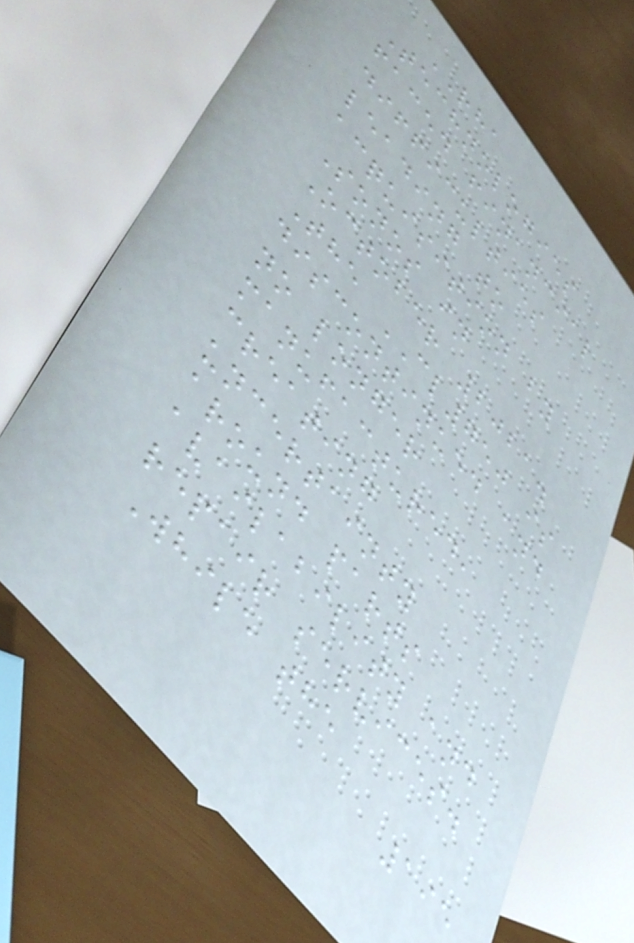RHA
Technologies
faced financial
difficulties
leading to
acquisition by
Sonos in
October 2021.
The CL750 is
discontinued and
no longer
manufactured,
creating
uncertainty
around parts
availability and
repair services.
While the
195
